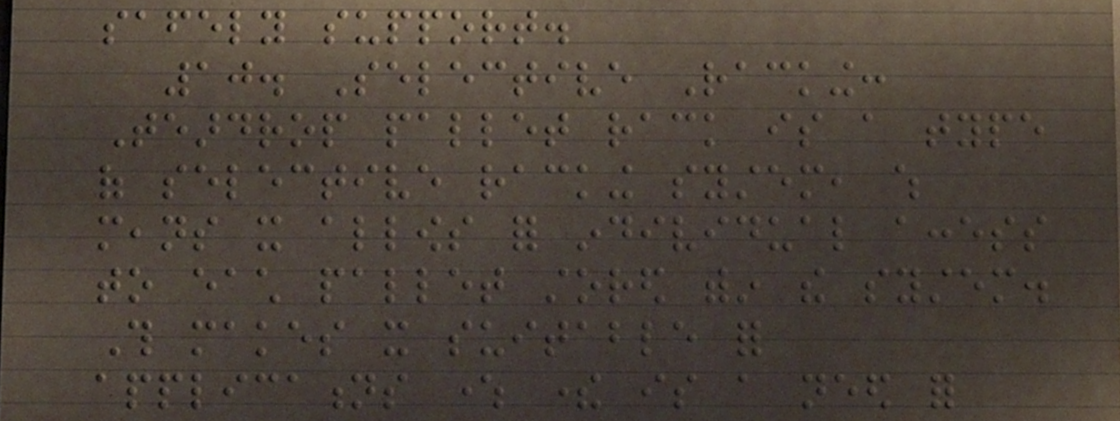safely support.
10. Selective Racking:
Teardrop pallet rack is a type
of selective racking system, which
means it allows for individual access
to each pallet stored within the system.
This makes it suitable for
applications where there is a need for
